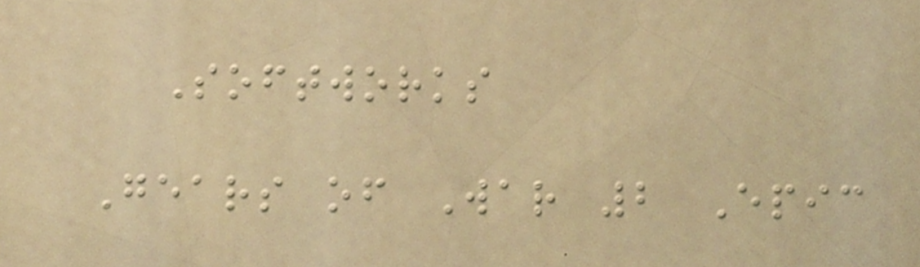Softworks
Gears of War 2 Epic
